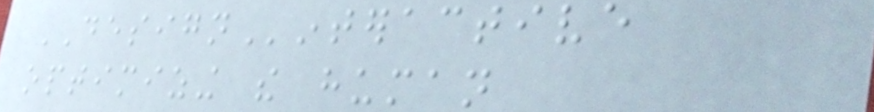DESIGNinteractive
optimizing the human
